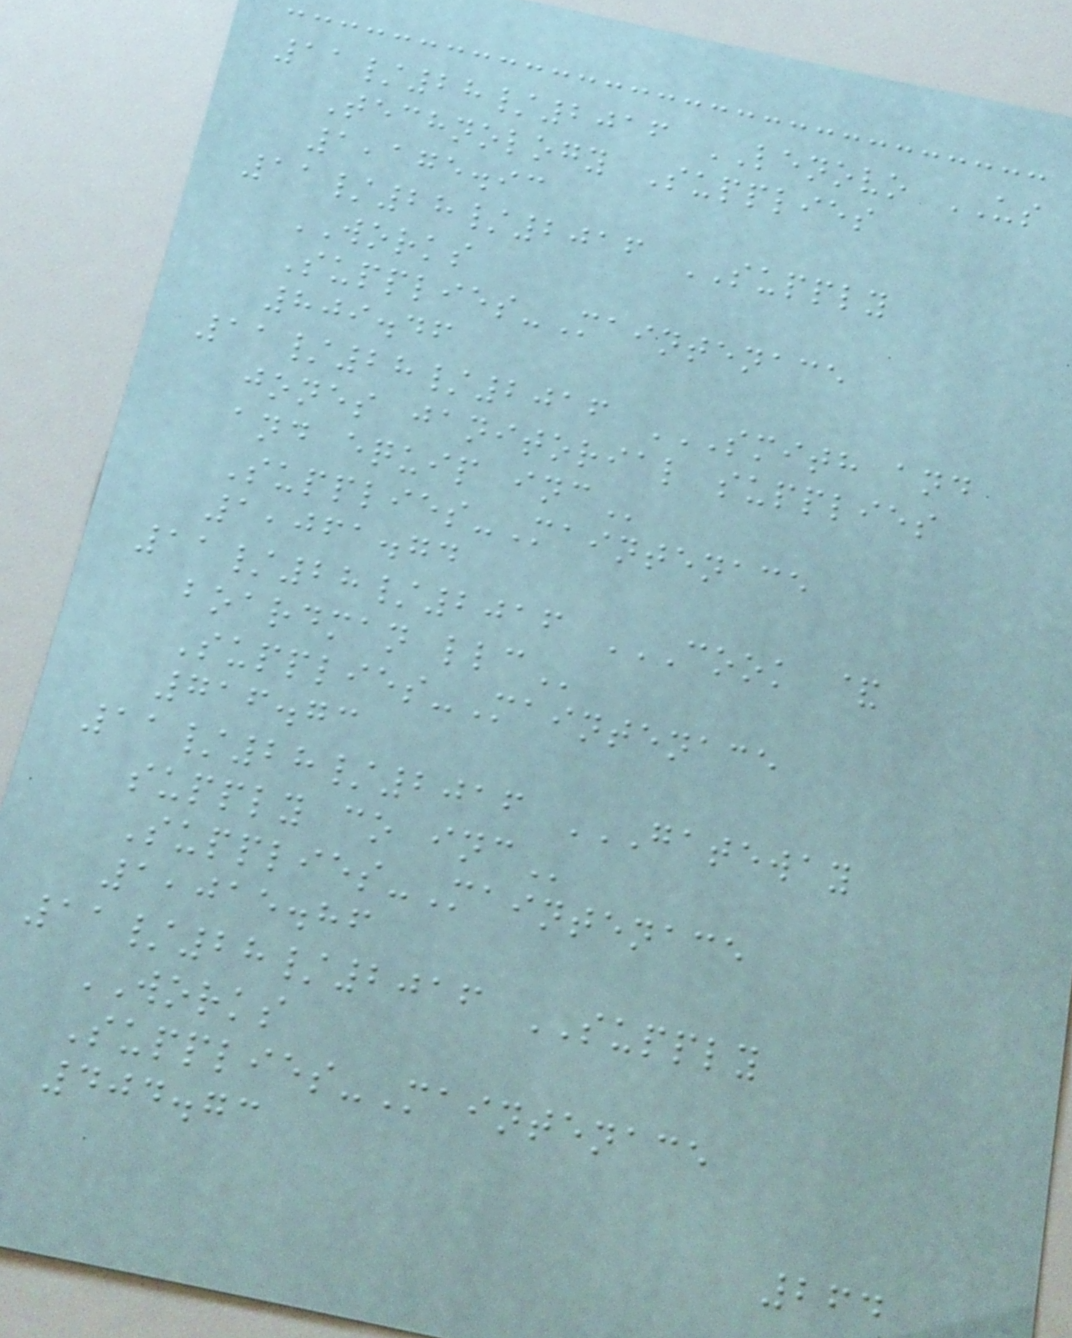11/28/2016 LENOVO US
Technology Supplies
1,175.93
11/28/2016 SUPPLY
WORKS
Supplies-Maintenace
809.46
11/28/2016 SMITH AND
JONES JANITORIAL SUPPLIES
AND EQUIP INC
Supplies-Maintenace
1,061.74
11/28/2016 COOK &
BOARDMAN LLC
Supplies-Maintenace
716.73
11/28/2016 GATEWAY
SUPPLY CO INC
Supplies-Maintenace
1,015.86
11/28/2016 SUPPLY
WORKS
Supplies-Maintenace
404.73
264
